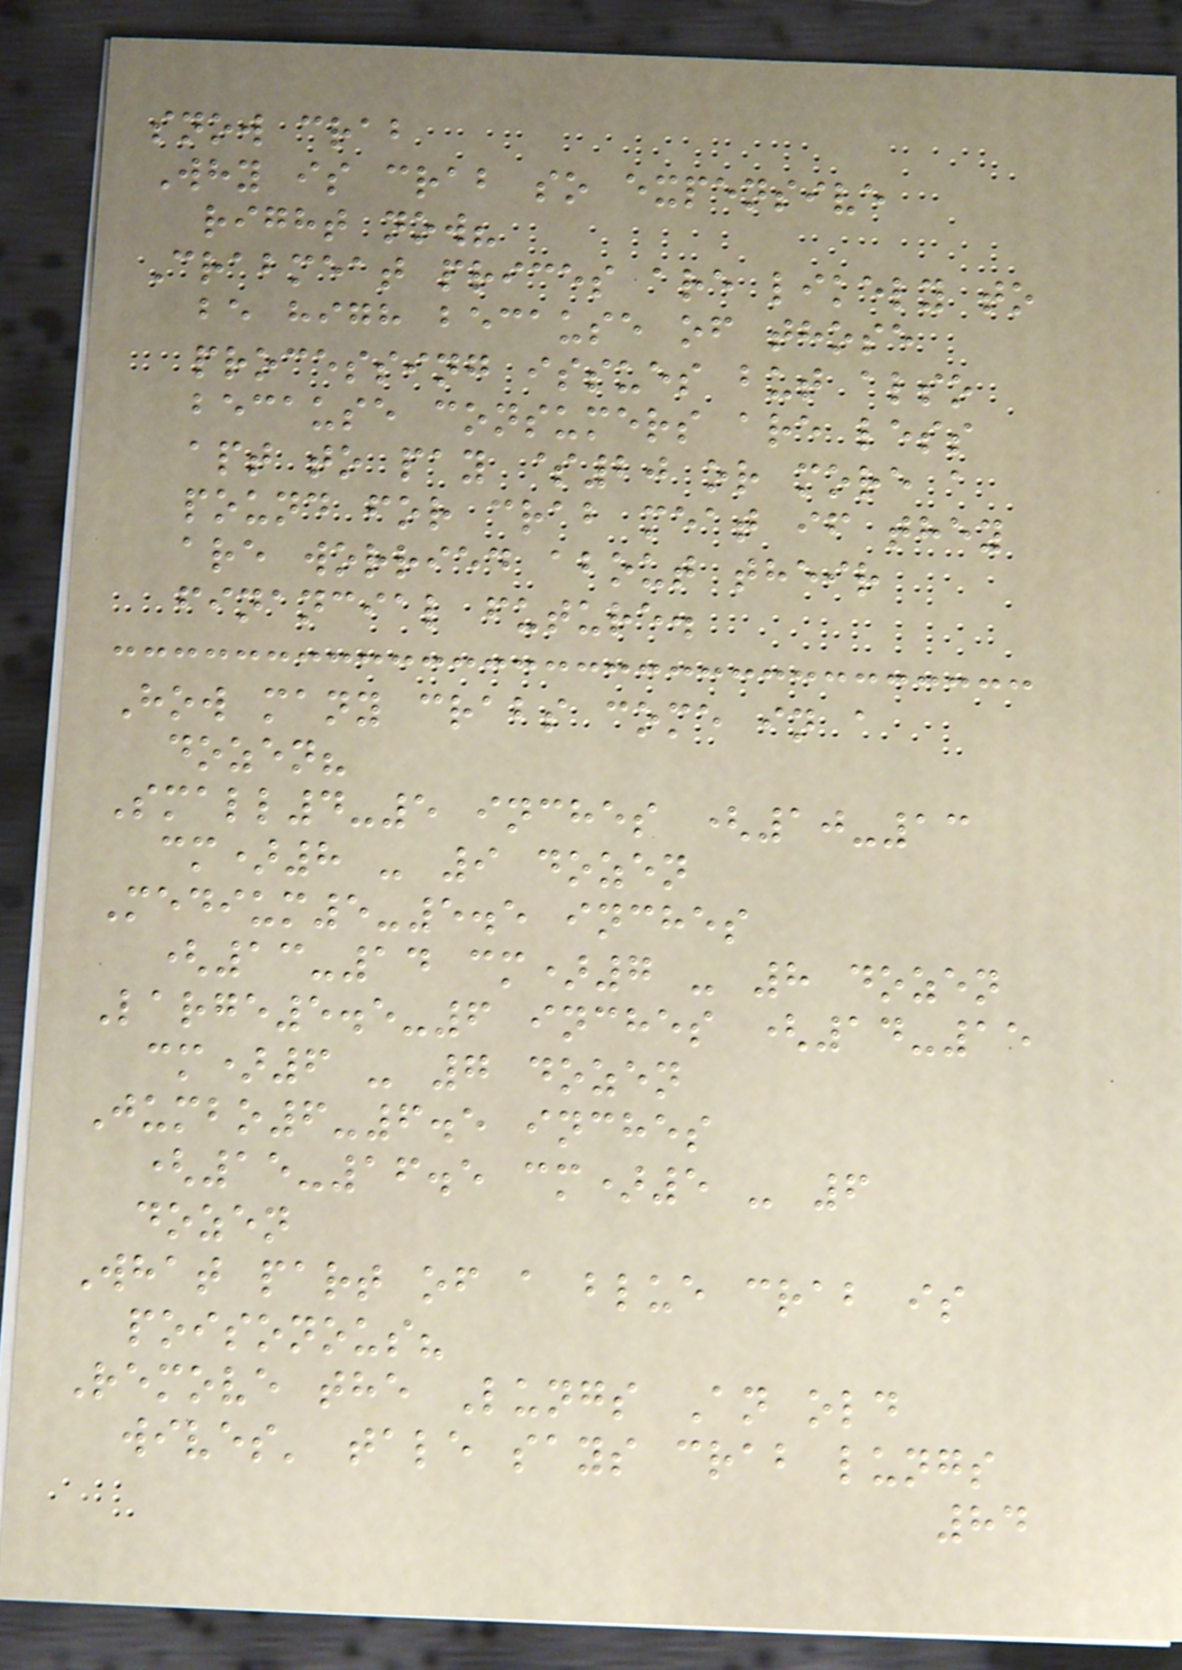snow crab
Why is crab so expensive
right now?
Crabmeat prices are likely to
be high because of those
processing issues but also
because consumers are less
apt to pay $20 or more a
pound for crab meat if they
are worried about their
financial future.
How many crabs come in a
dozen?
Small4-5 inches (10-13
cm)8 - 9 dozen
Medium5-5.5 inches
(13-14 cm)7 - 8 dozen
Large5.5-6 inches (14-15
cm)6 - 7 dozen
Jumbo6-6.5 inches
(15-16.5 cm)5 - 6
dozen
What part of a blue crab is
poisonous?
Remove the Lungs An old
wives' tale says crab lungs
84
